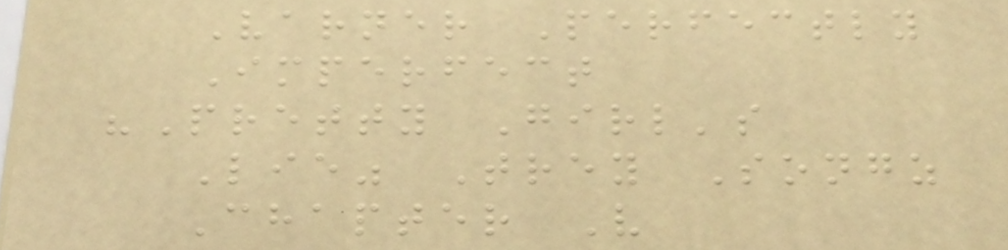Varner Perfectly
Imperfect
"Pretty Girl's
Lie" Trey Songz
Chapter V
